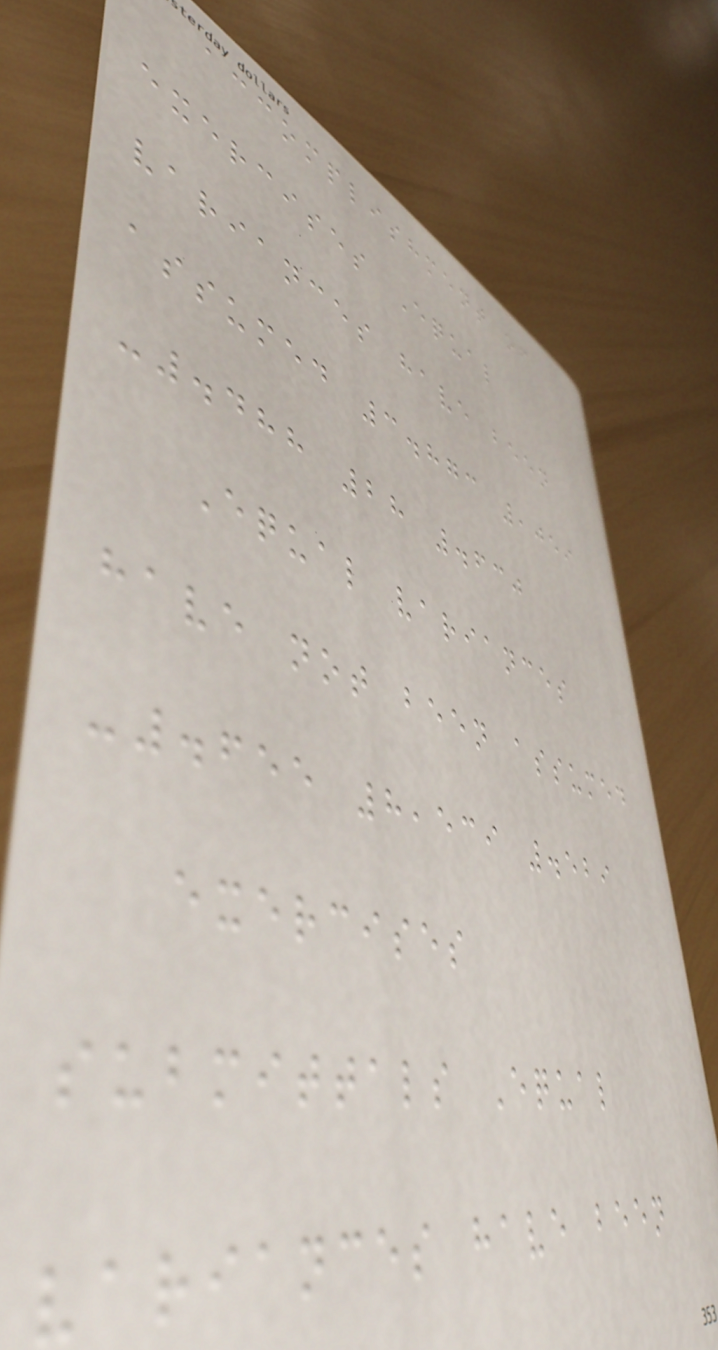accomplishment of
exercises Equal
variances have been
assumed 3.873 ,059
-.488 28 .630
Equal variances
have not been assumed
-.655 8,539 .529
exercises
submittals Equal
variances have been
